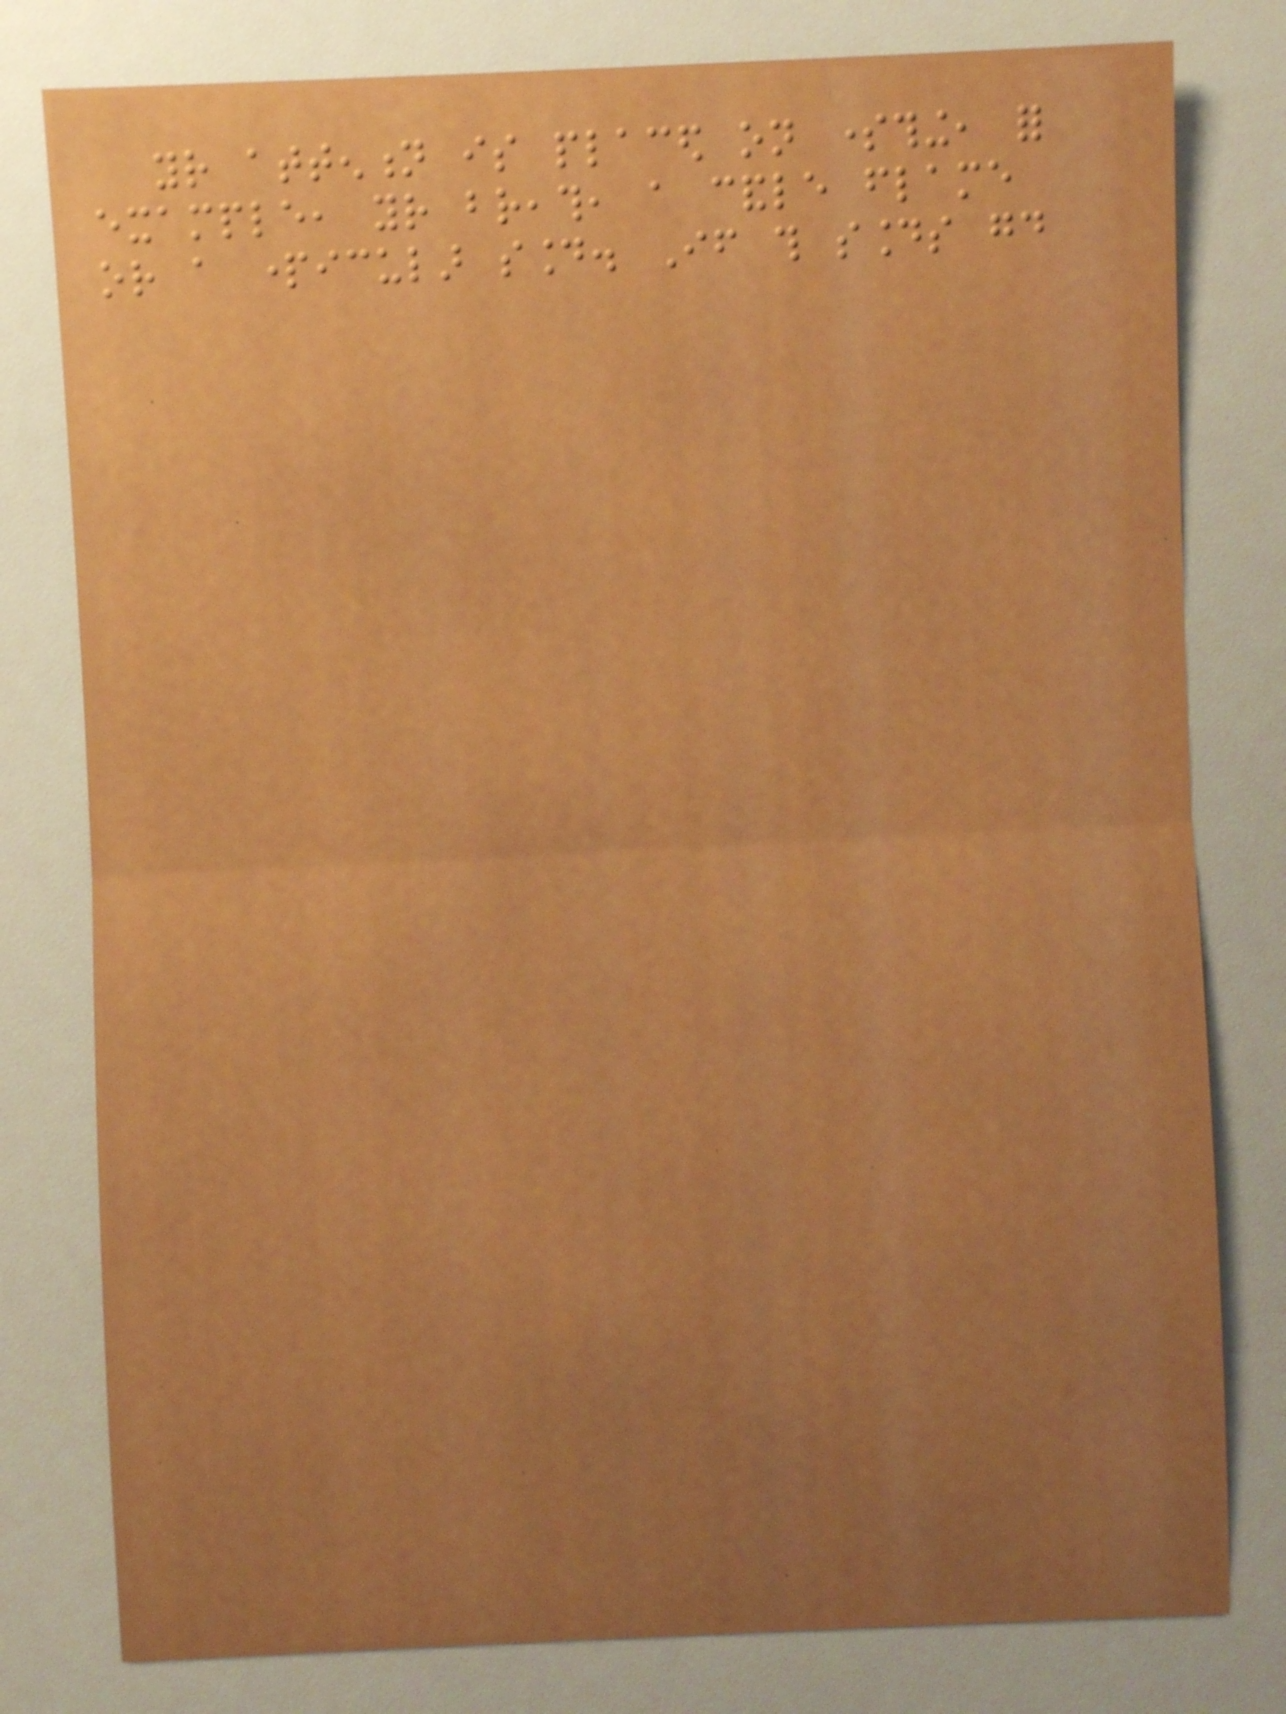your attention is placed on something, for
example, your breath, a candle flame
or a particular sound. If this sounds good
